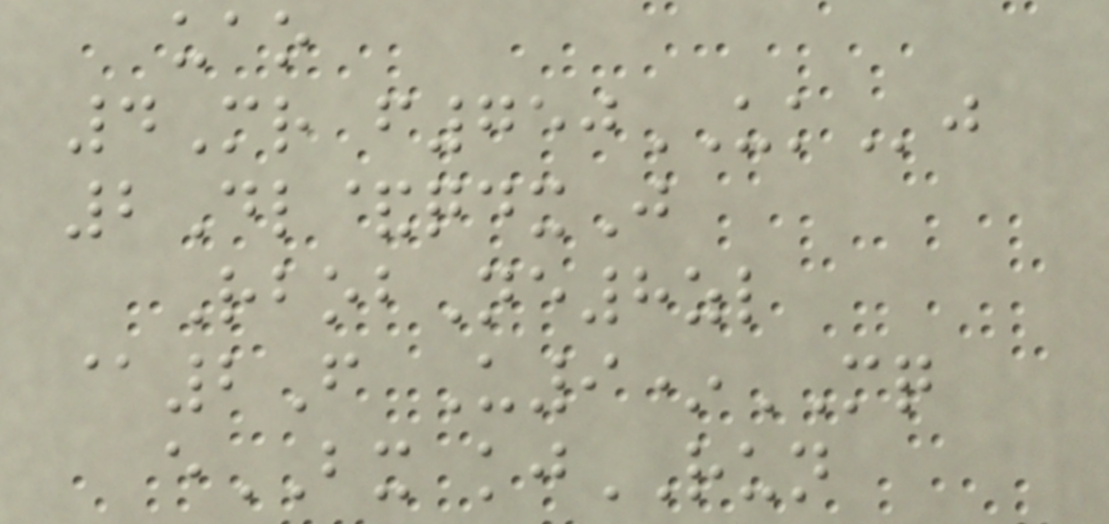uao
4Mr f750UKj
2Dl&qdxJ
RbobNe8zl
@2F U9*MQ
eBX kjRUN
